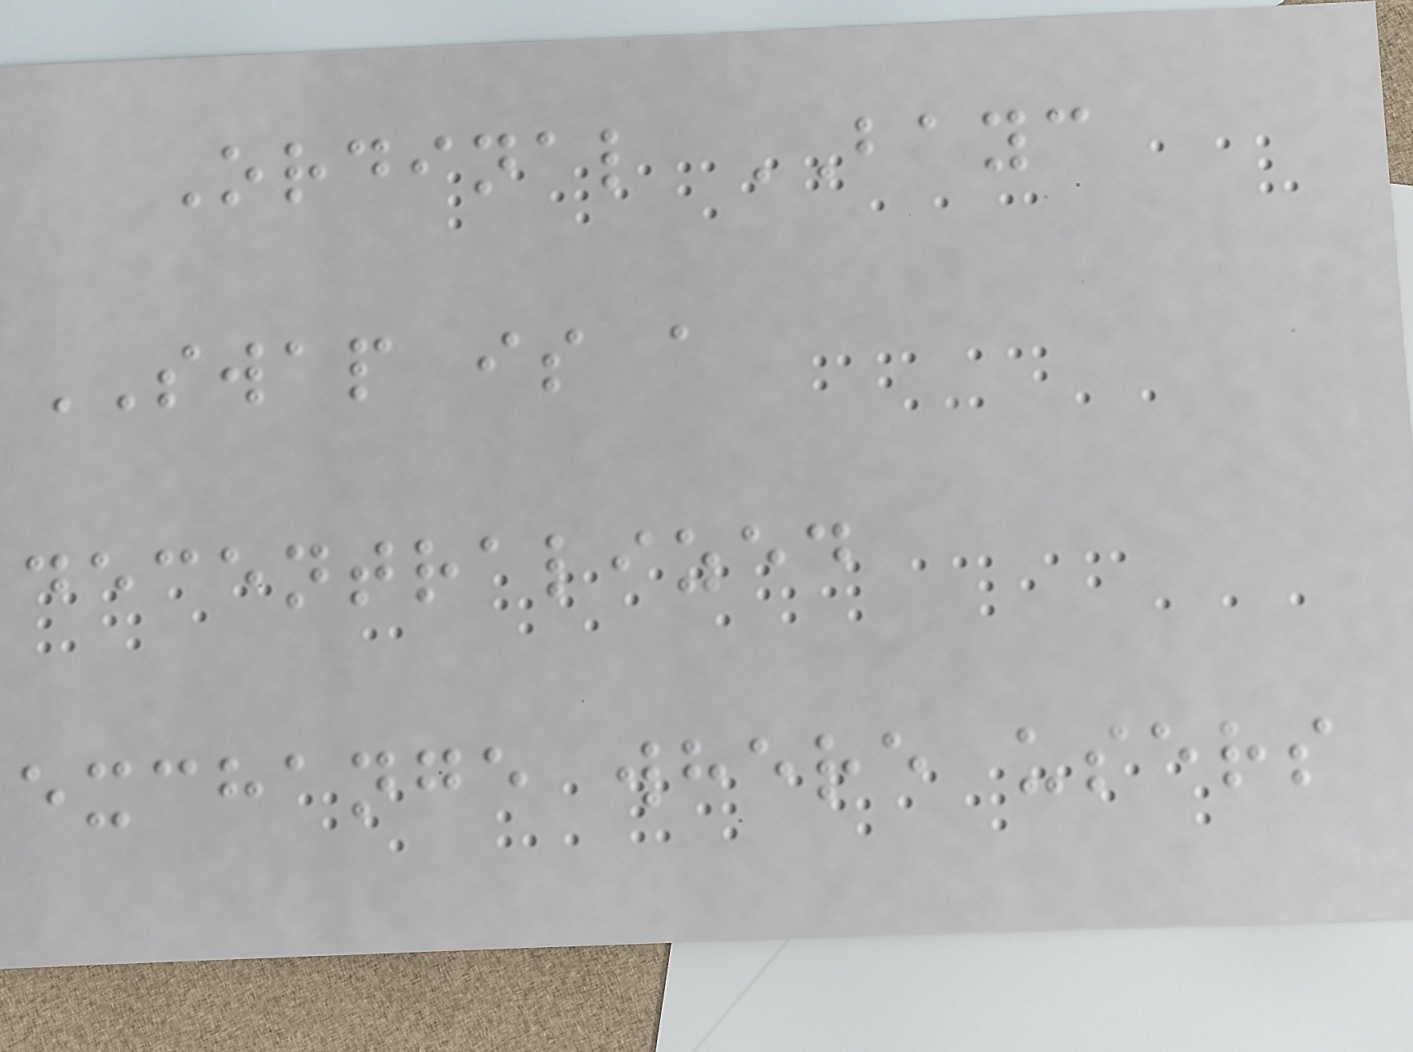Ordinal BAYC
SWAP is a
decentralized
exchange where users
